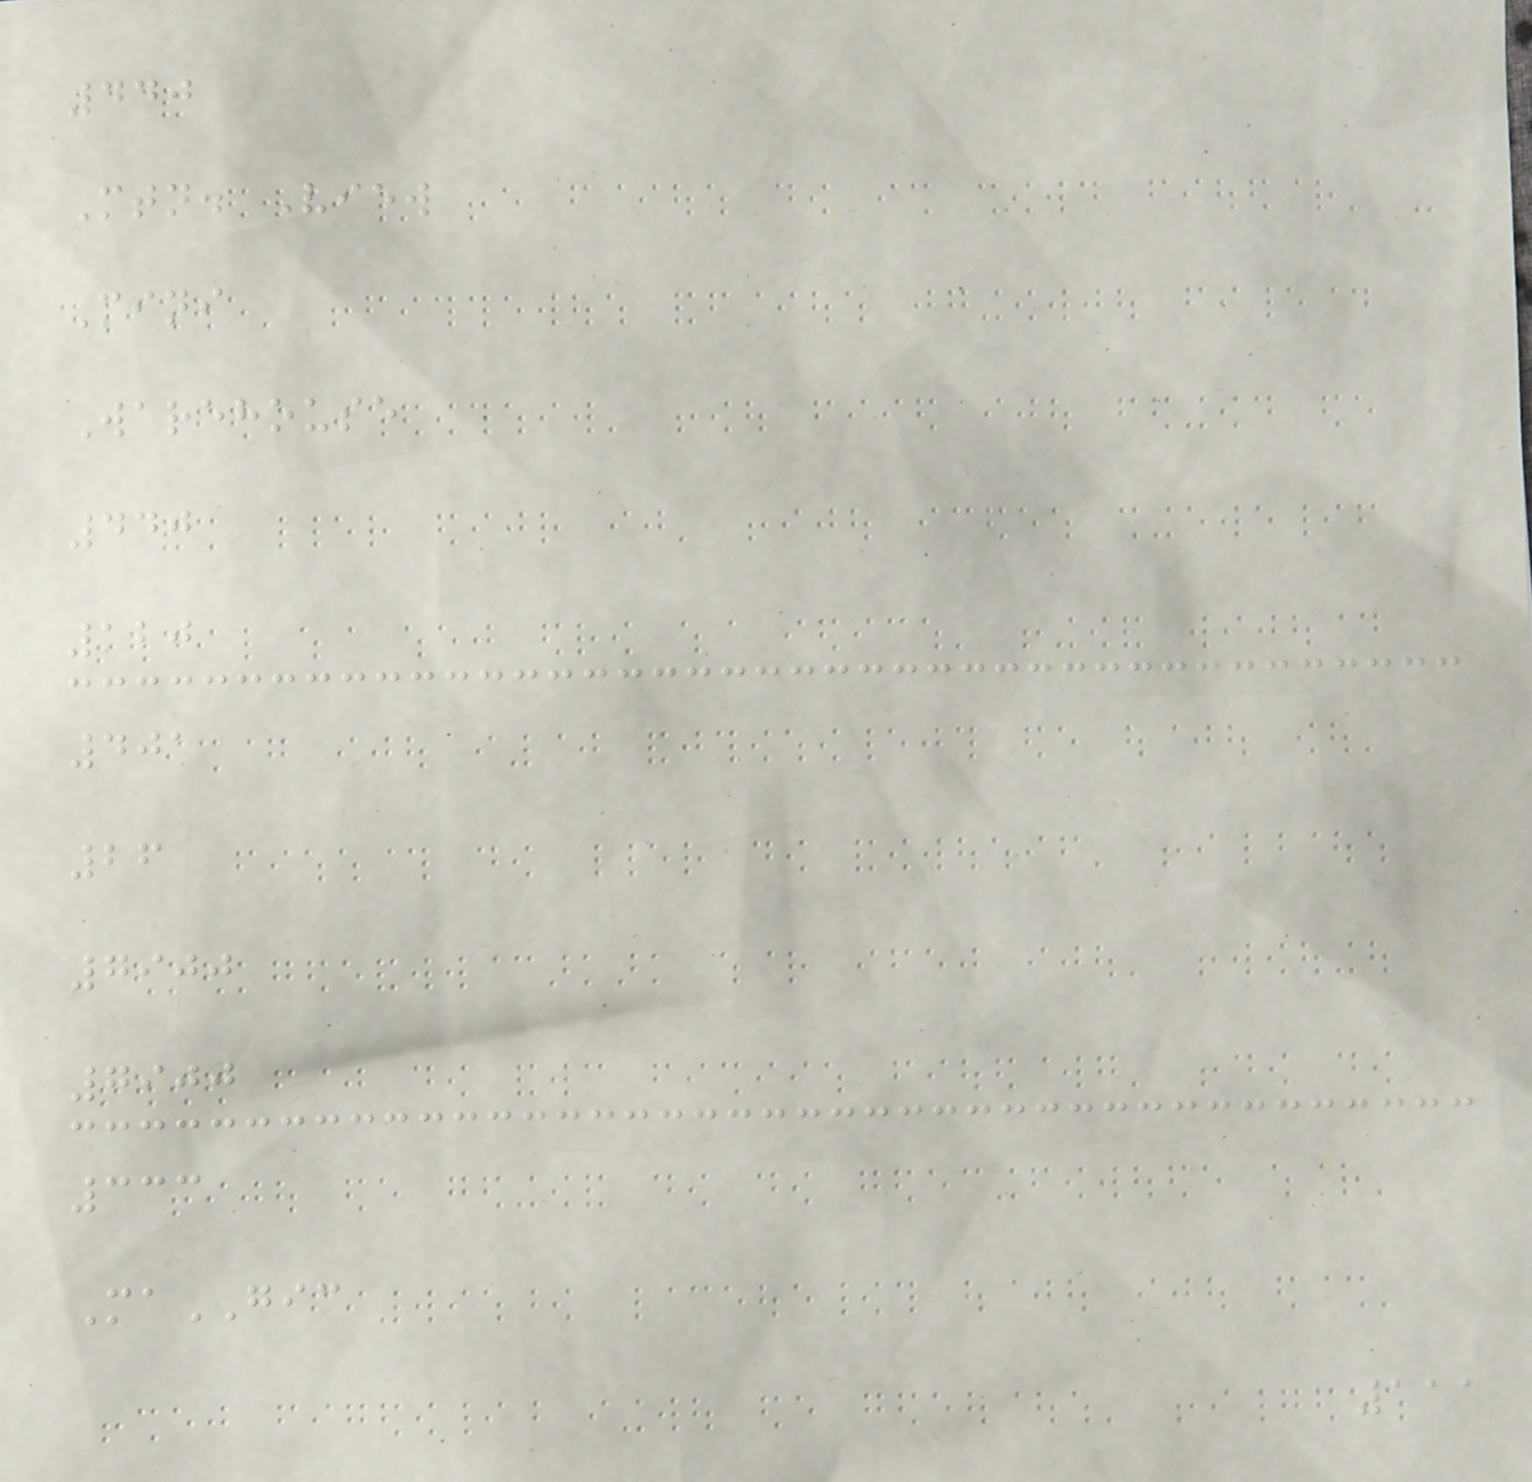440
Mtn. View
Mini
Warehouse
440
120
401
26
7900
7900
333
MaGIC
111
